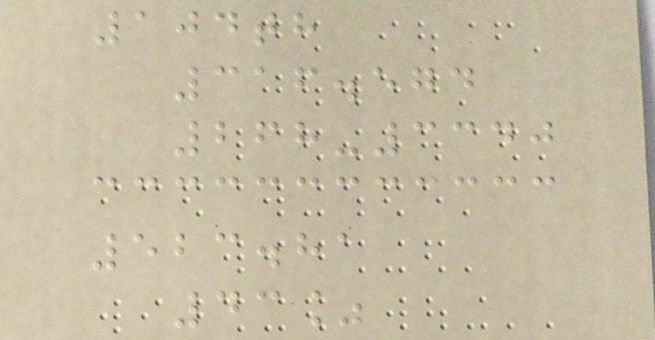104th
316.574
268-3340
523.81
43%
